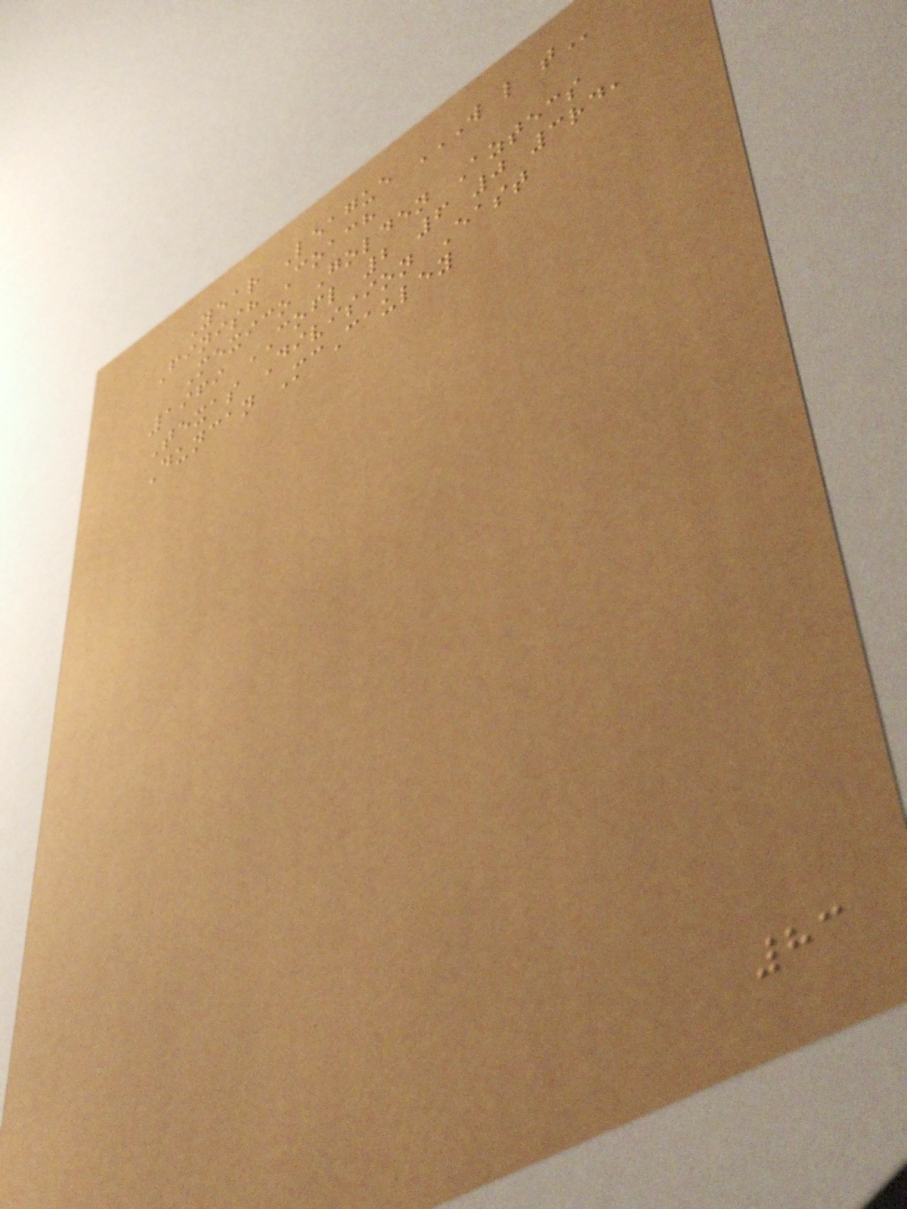Year League W L T
Finish Coach
Mexico Golden Aztecs
1969 COFL 2 6 0 3rd,
Texas Division East
Duncan McCauley
83
